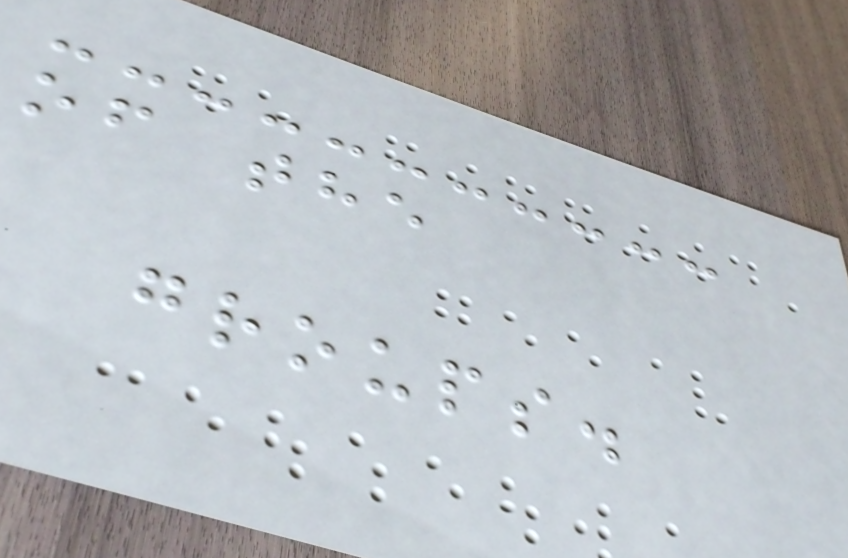of the
groups.
